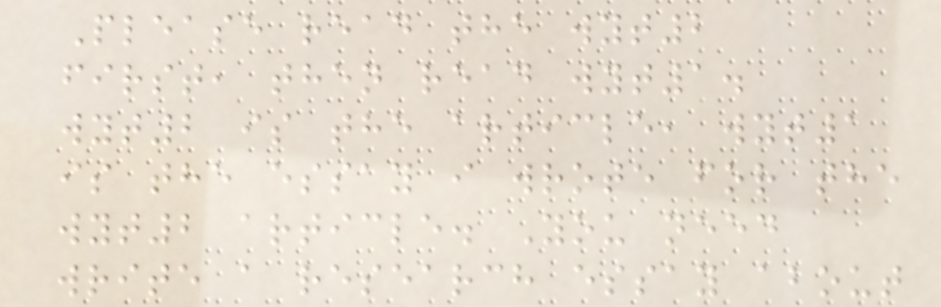Please read the wyt2
first, then read wyt1.
wyt2 is the article, wyt1
is the essay i wrote for the
wyt2 article. You need
write a research essay about
